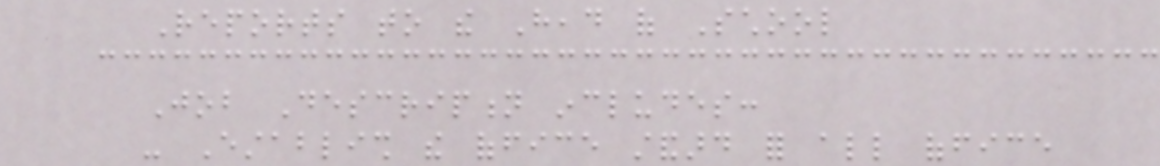Reports to the Head of School
Job Description includes:
- Establish the office standard for all office
